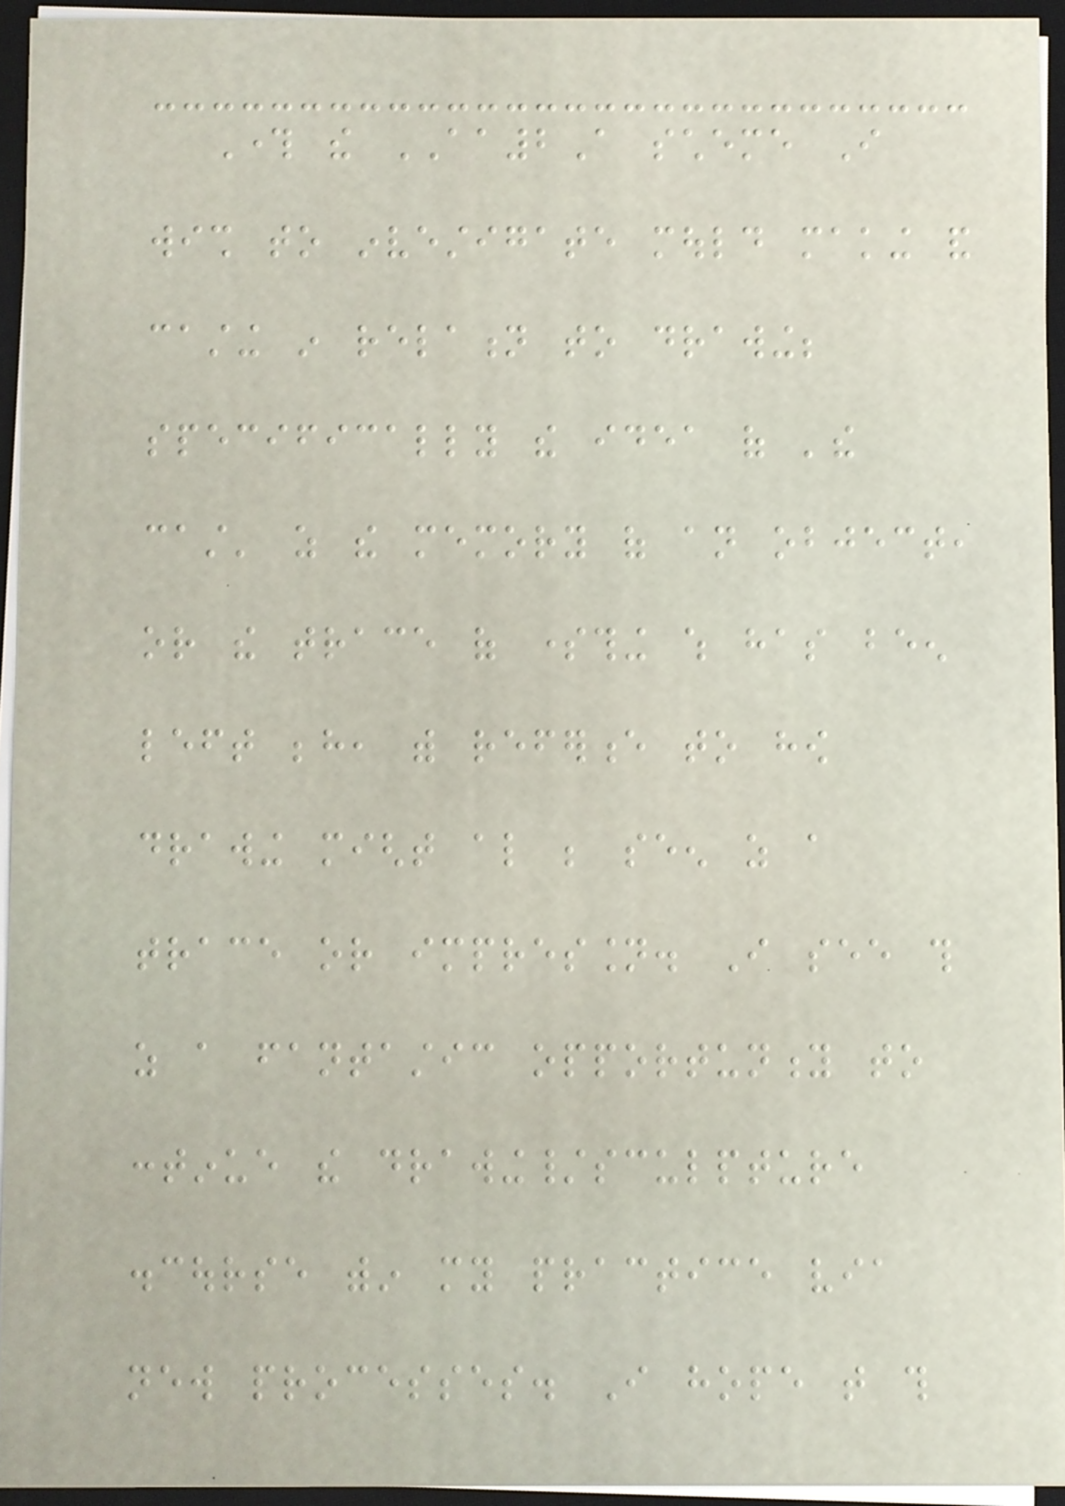Through the AA2A scheme I
wish to investigate mould making and
casting in relation to drawing;
specifically the idea of 'the
cast' as the memory of an object,
or the trace of something which has been
left behind, with reference to how
drawing might also be seen as a
trace or impression. I see this
as a fantastic opportunity to
continue the drawing/sculpture
discourse within my practice via
new processes. I hope that this
